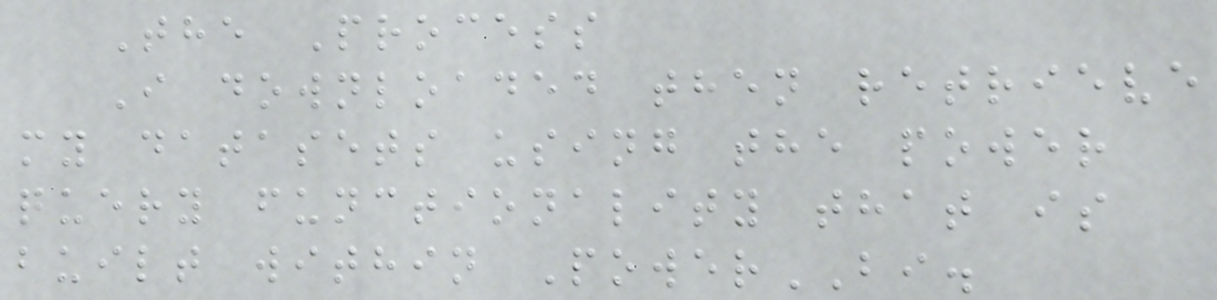The Process
I downloaded then retrieve
my datasets using the power
query functionality that is
built within PowerBI.
